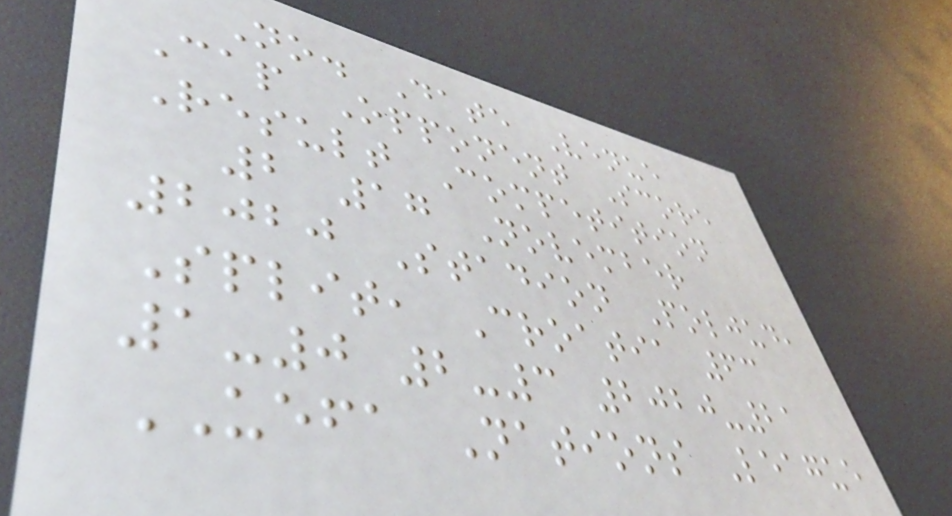No. Date Venue
Cap Opponent Score
Result Competition
2 17 November
2020 Stadion Poljud,
Split, Croatia 63
1-0 2-3 2020-21
UEFA Nations League
